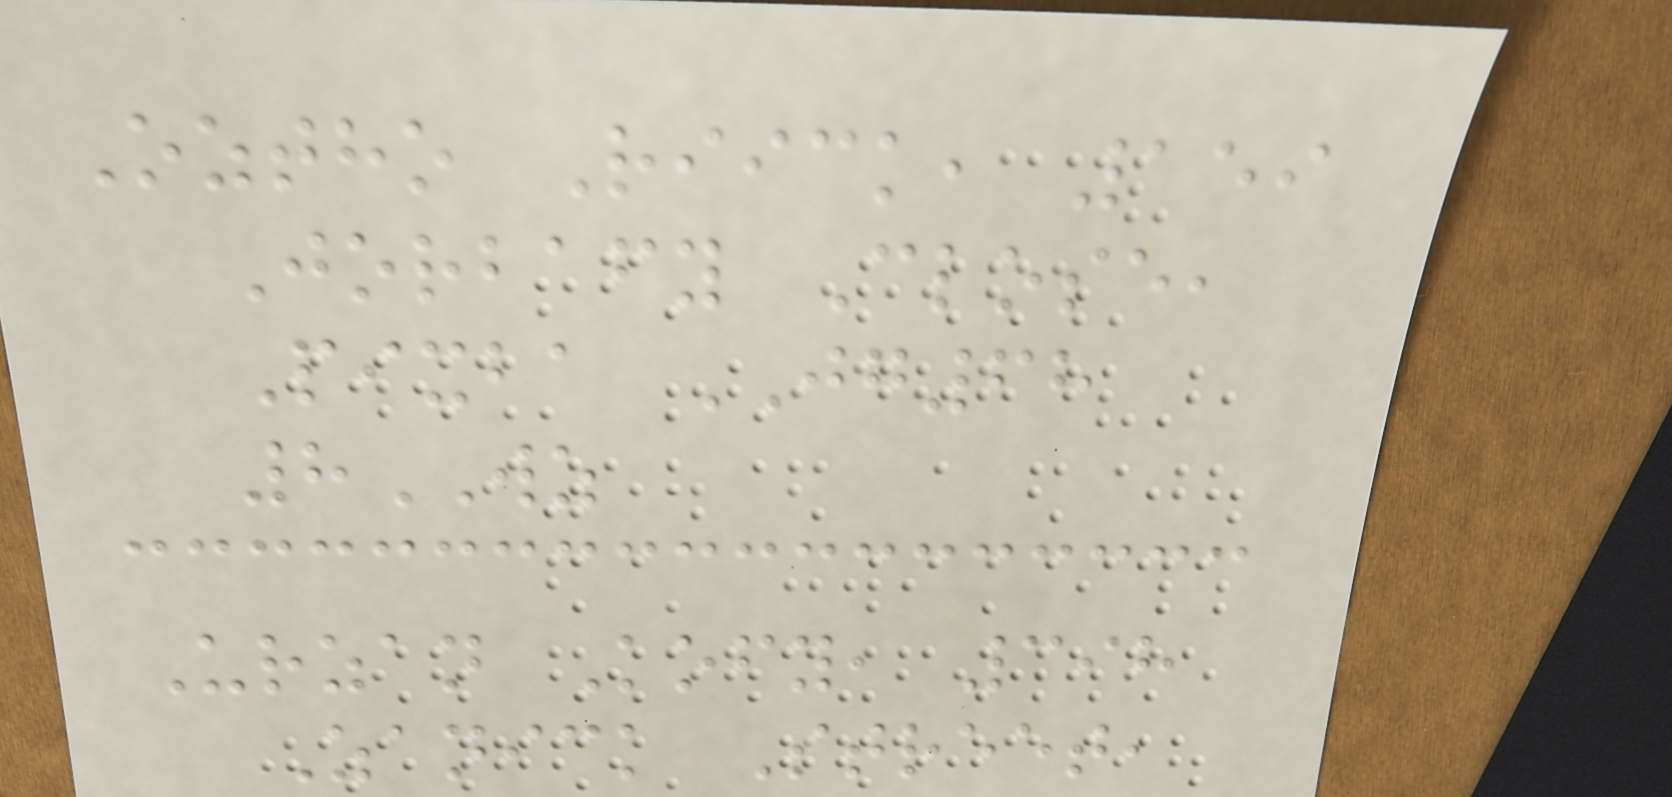Oztho Riick, 159
Jorbafy Close,
Pixba JG68
8WZ
Urzan Kofy, 398
Zanick Street,
